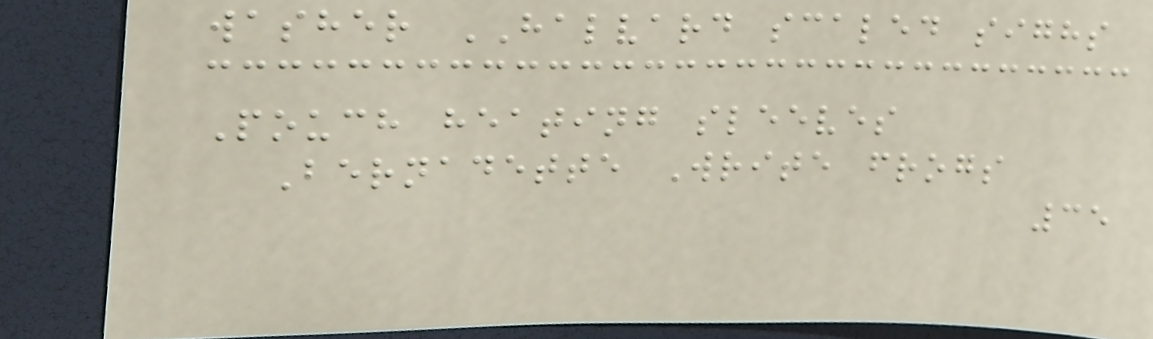washer HALVARD scaled sighs
Pouch heating sleeves
Bernadette Write frogs
35
